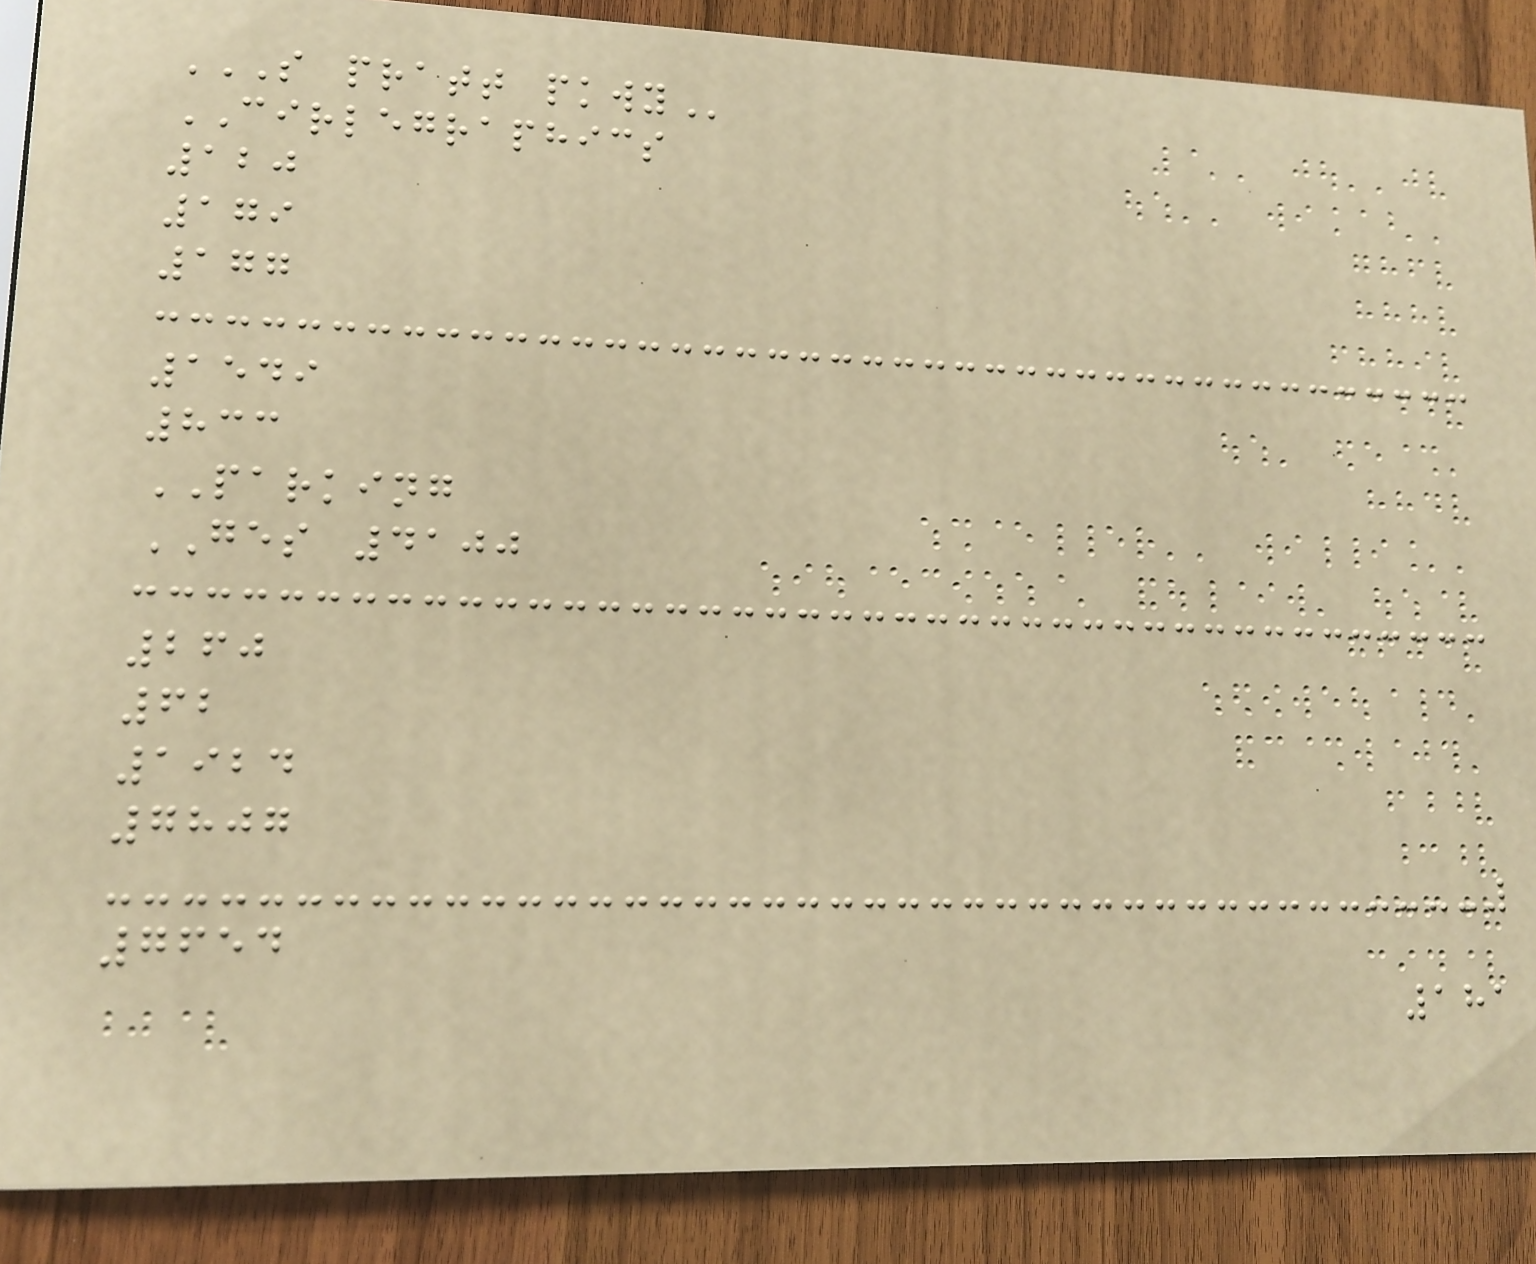S PRATT PKWY
CIRLEGRAPHICS
120
179
177
1549
833
PARKING
GES 4100
260
62
1924
7807
7654
181
